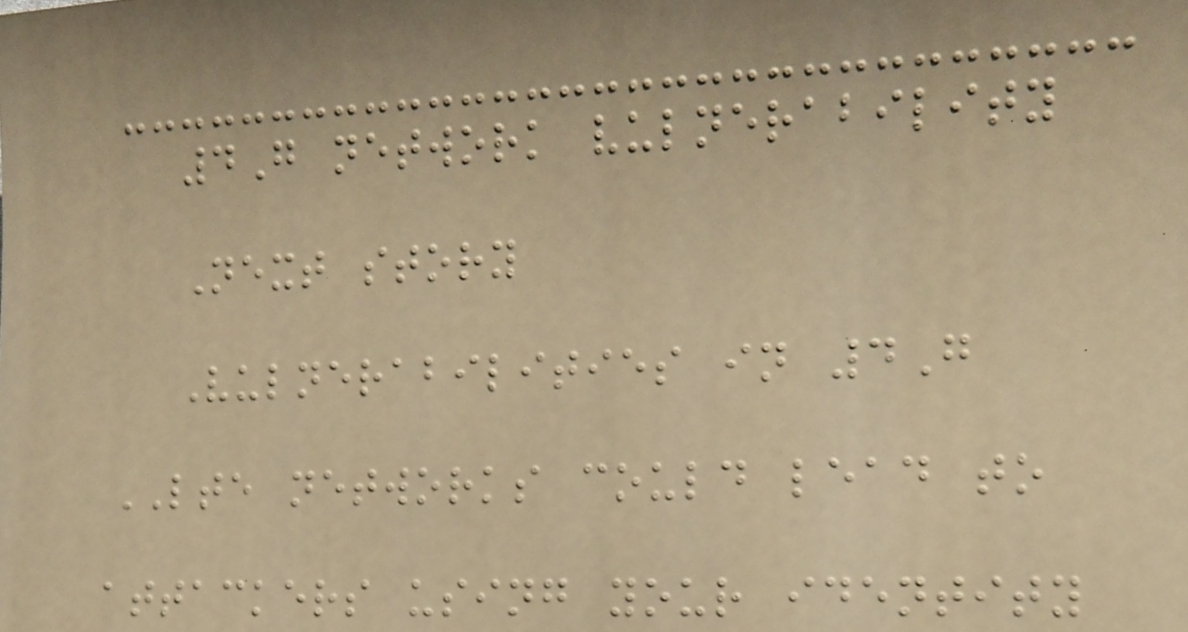4G network vulnerability
Next story
Vulnerabilities in 4G
LTE networks could lead to
attackers using your identity
